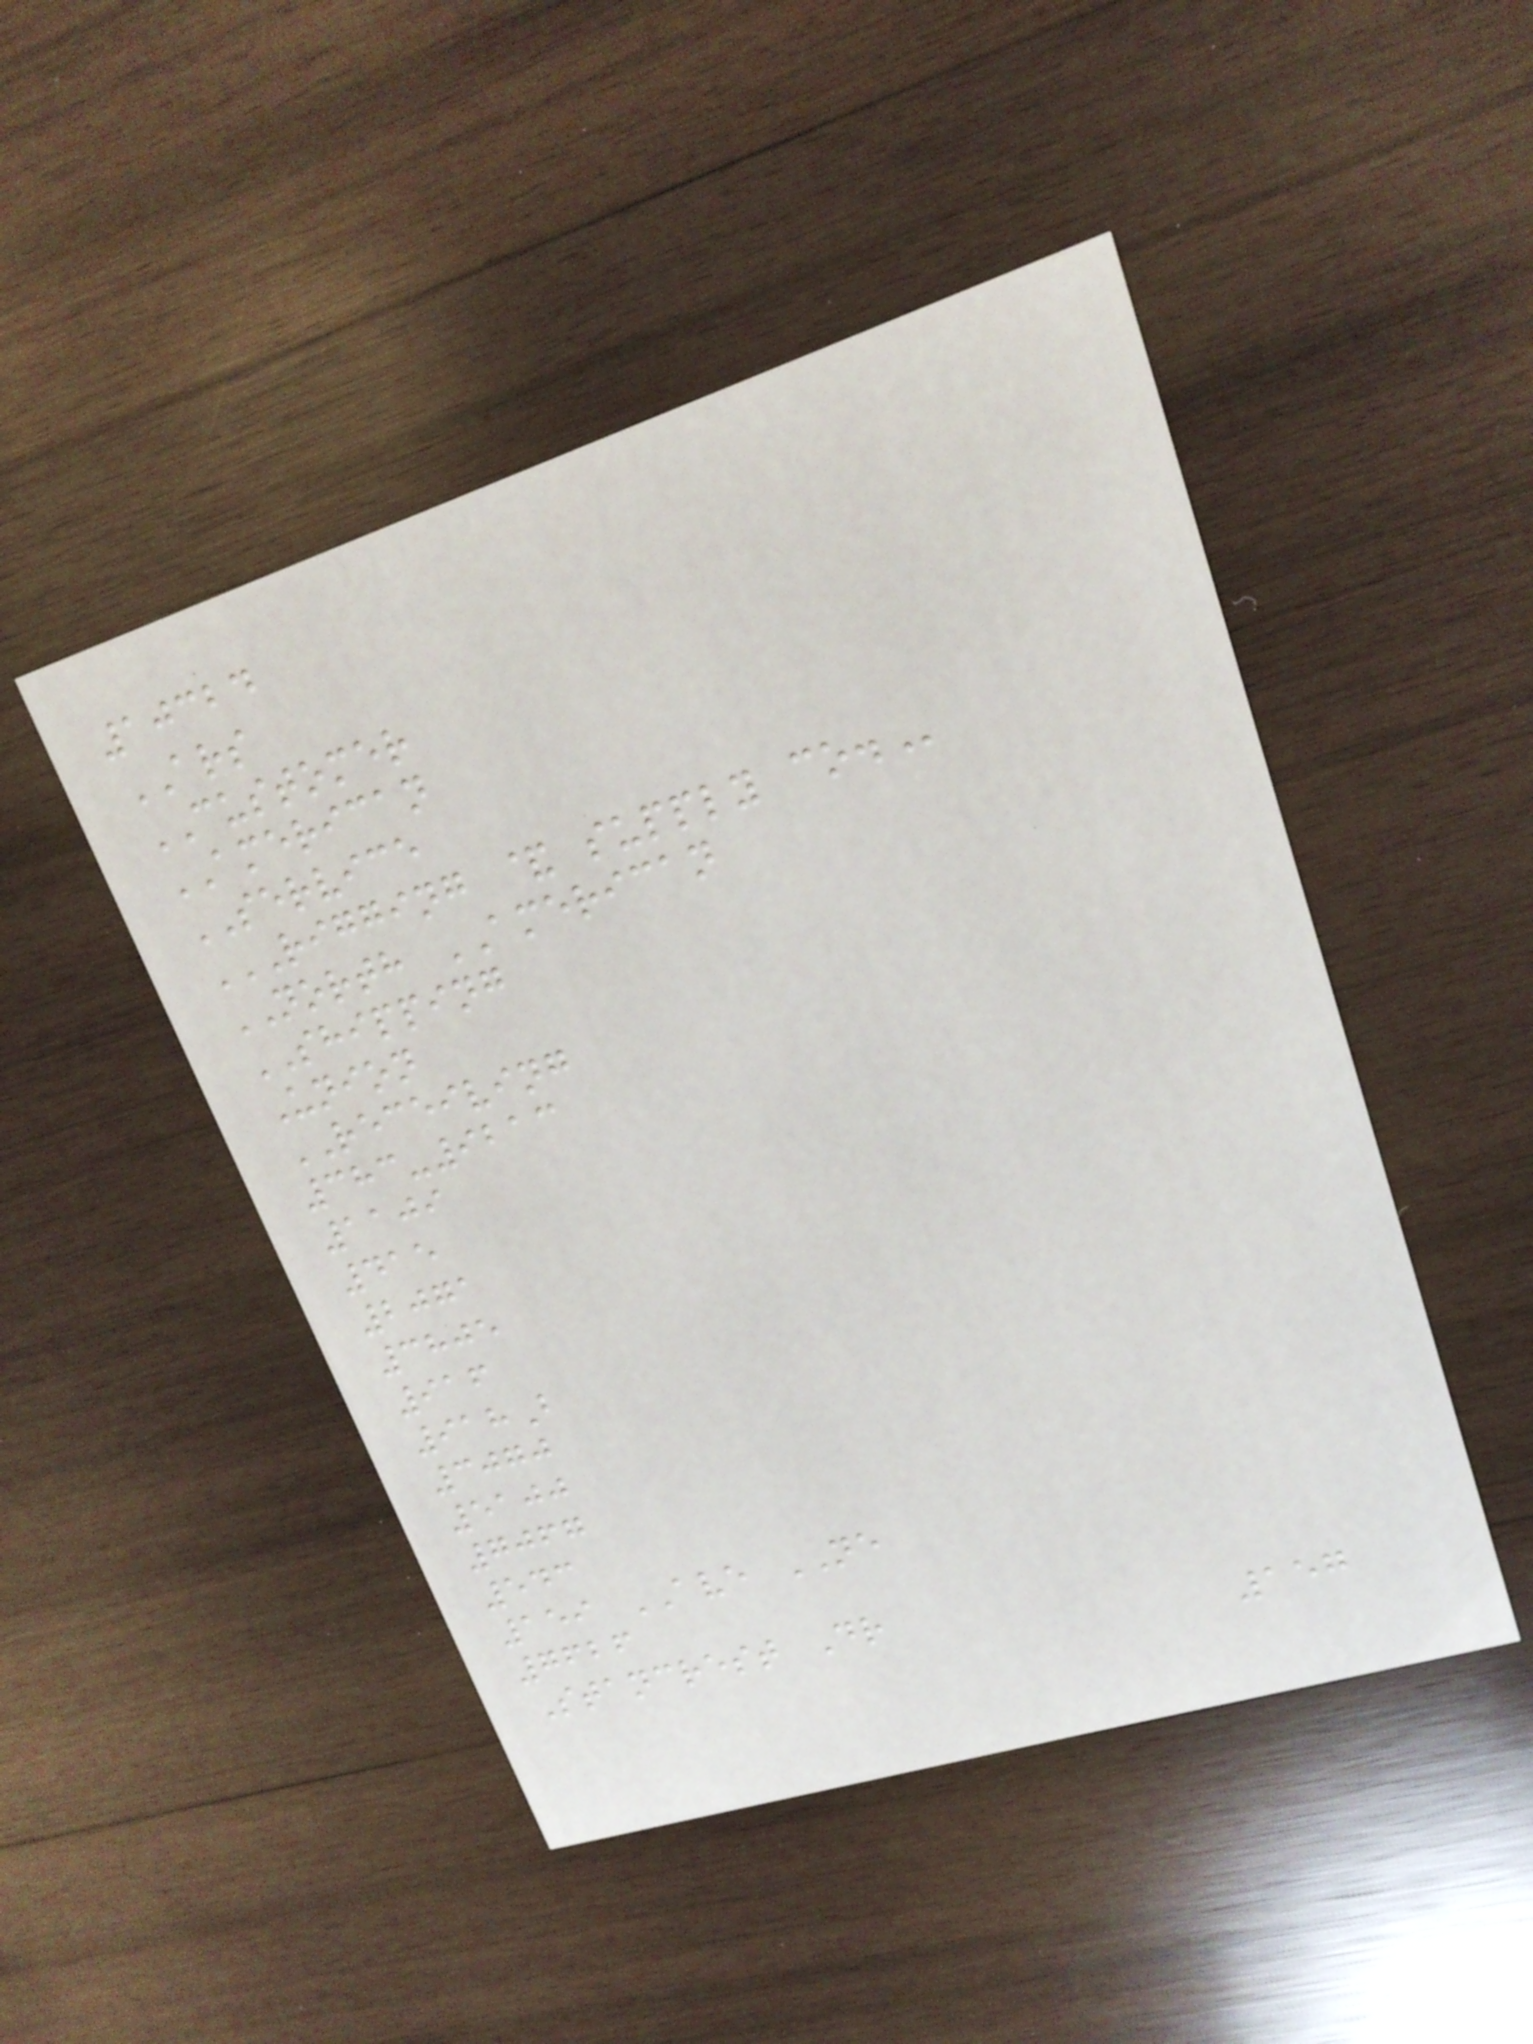10324
ARS
CUSTOMER
AMERICAN
SERVICE
RIGGING & SUPPLY CO.
NORTH AMERICAN
SHIPPING
Union
RECEIVING
383-9213
1109
415
2071
3805
916
918B
3070
5100
7067
543
159 AVE NE
7626
Stancrest Dr
157
